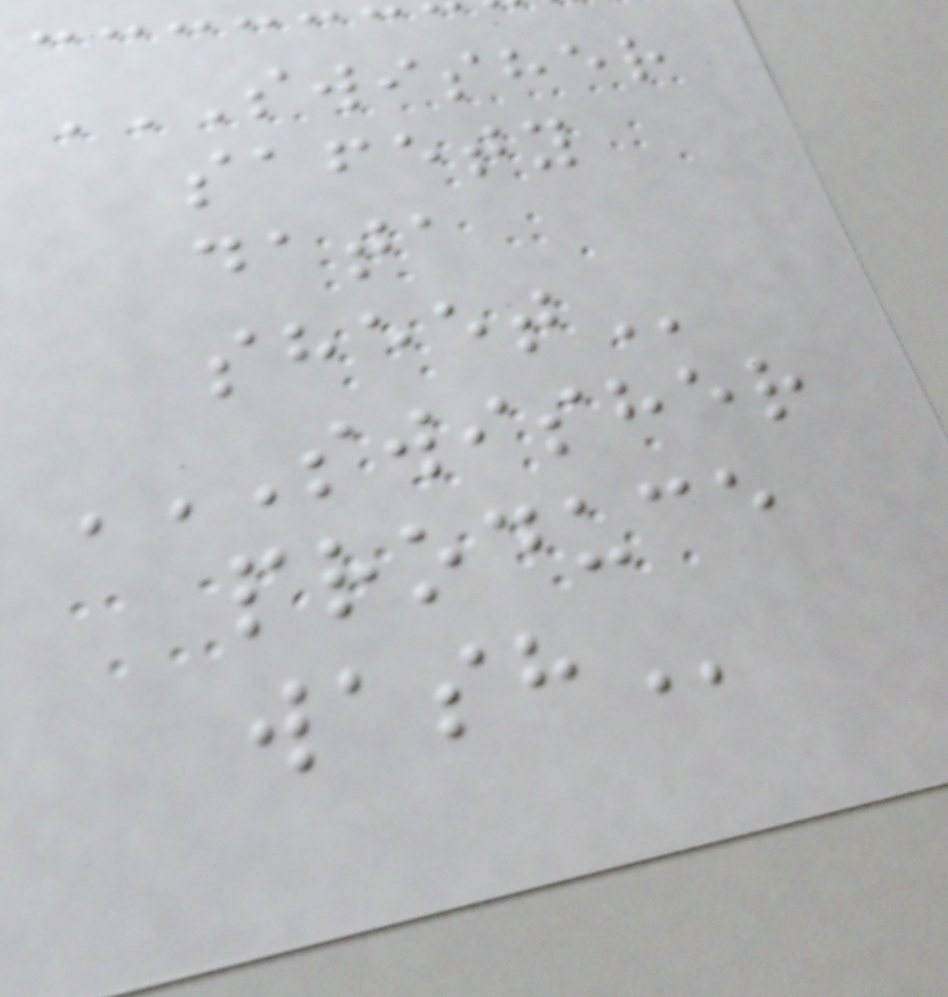SWISHER
SAFETY
DATA
SHEET
SWISHER
PRODUCE
WASH
